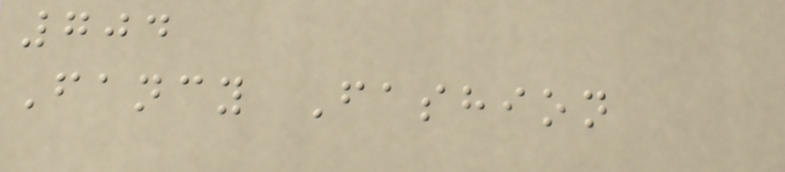704
Fancy Fashion
